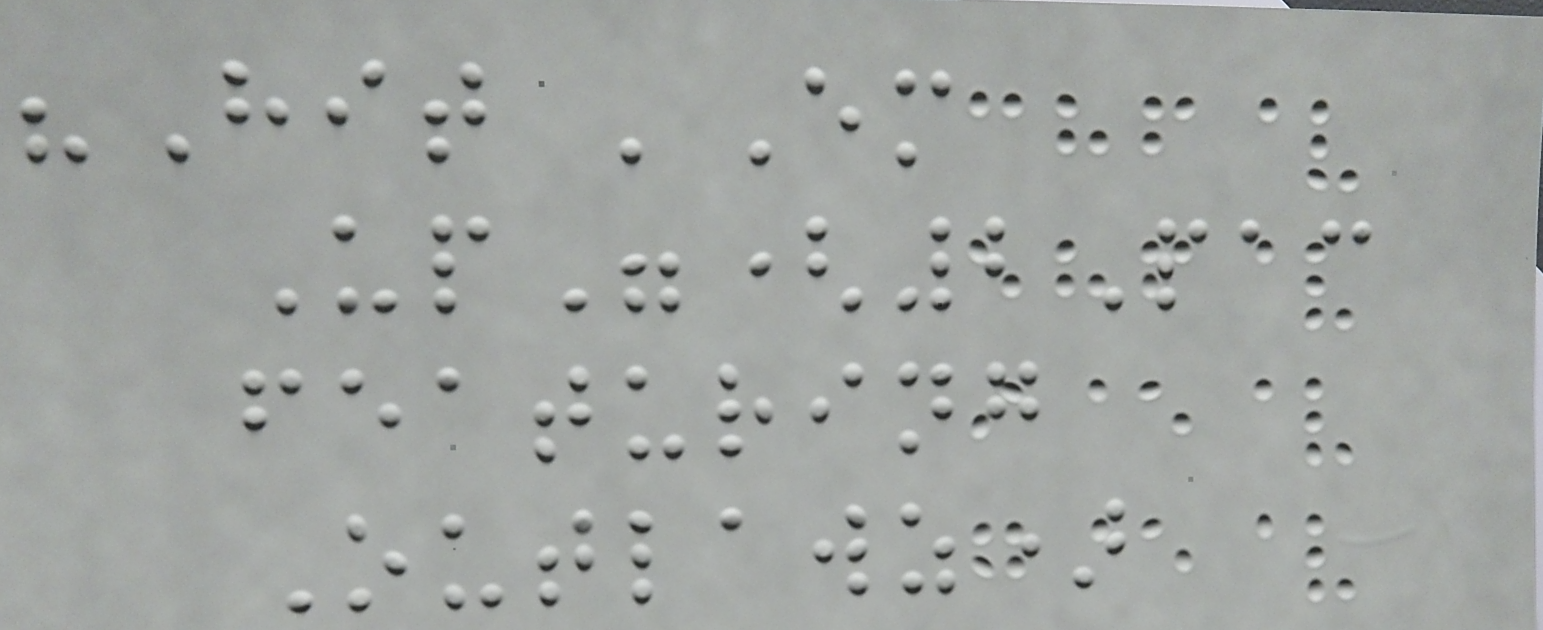"Hit 'Em
Up"(2Pac
featuring
Outlawz)
